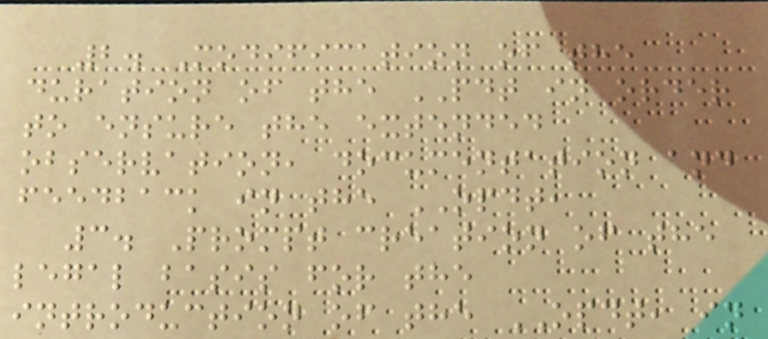2. Modification of the
duration of the PDT in order
to ensure the extended
observation, documentation and
feedback in the OPDT,
3. Prompt creation of the
legal basis for the
introduction of the OPDT, in
